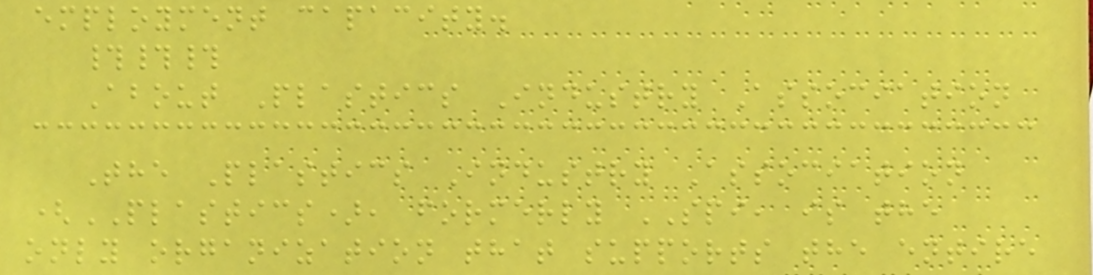employment capacity.
###
About Plastics Industry Association
The Plastics Industry Association
(PLASTICS), formerly SPI, is the
only organization that supports the entire
